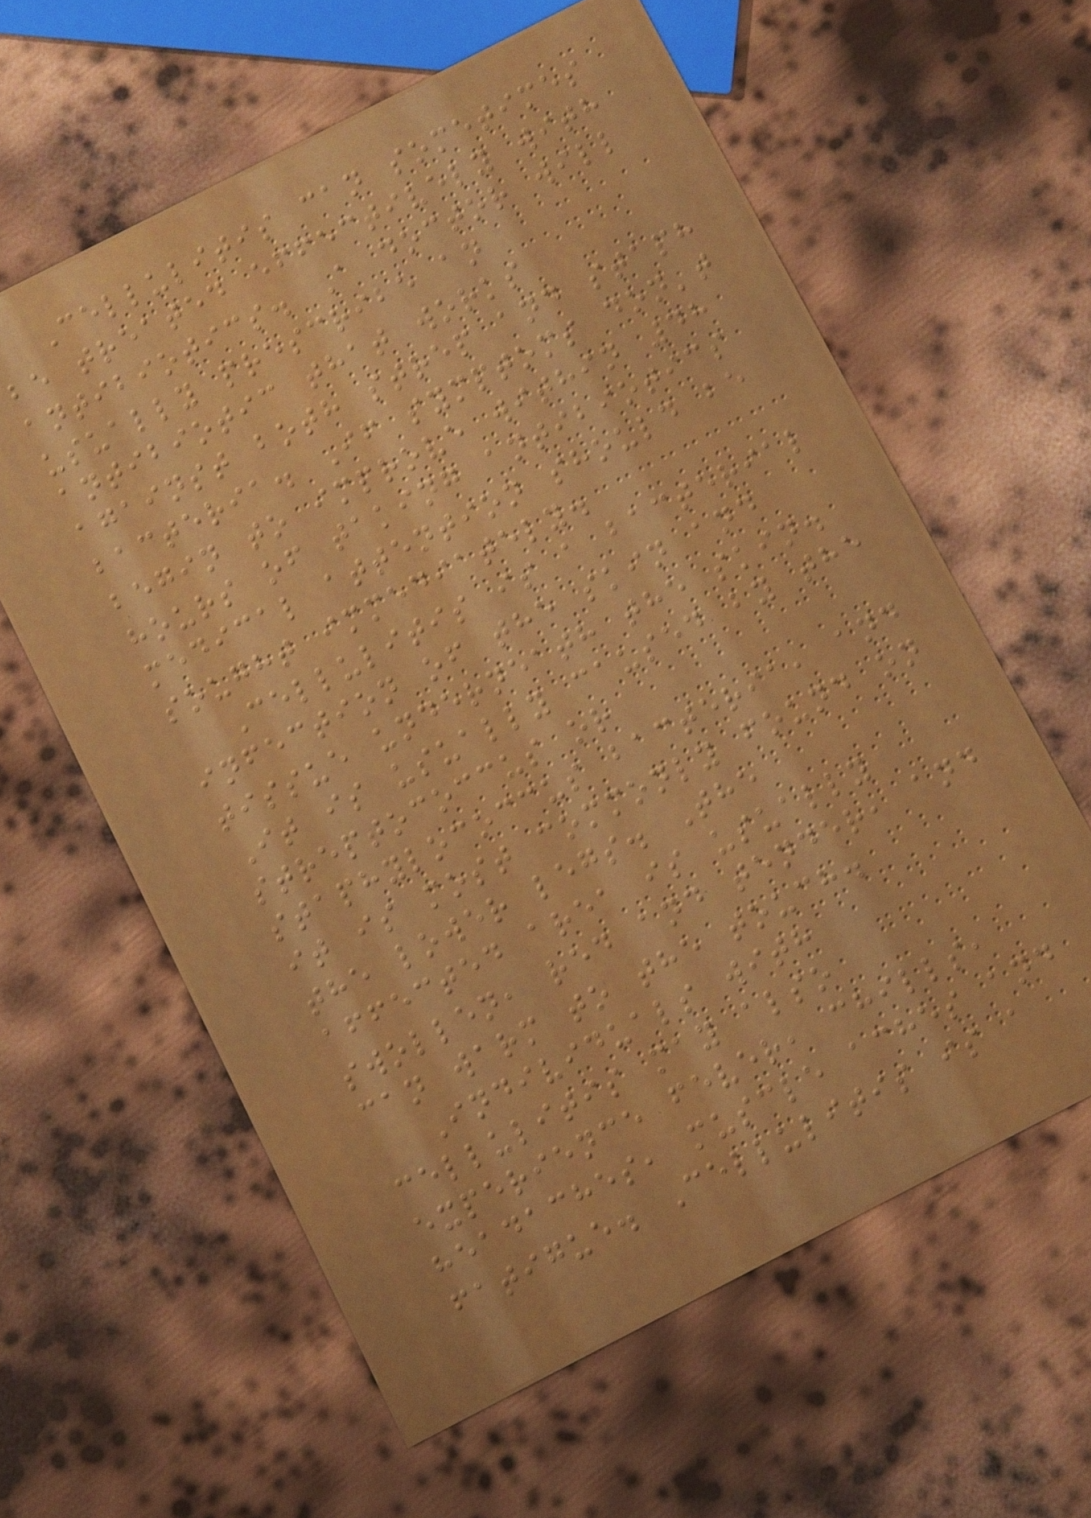Cellulitis can sometimes
be treated effectively with
antibiotics. A doctor will
usually prescribe an
antibiotic that works
against both strep and staph
bacteria. If symptoms don't
begin to improve within 48
hours of taking antibiotics
medical attention should be
sought immediately.
Cellulitis is a bacterial
infection of the skin and
tissue underneath the skin.
It is usually caused by the
streptococcus or
staphylococcus bacteria, and
it is most commonly found on
the lower legs. The
affected area is usually
swollen, red and tender, and
can warm to the touch.
Individuals with
cellulitis may also
experience fever, chills,
headaches, muscle aches and
fatigue. Cellulitis is a
